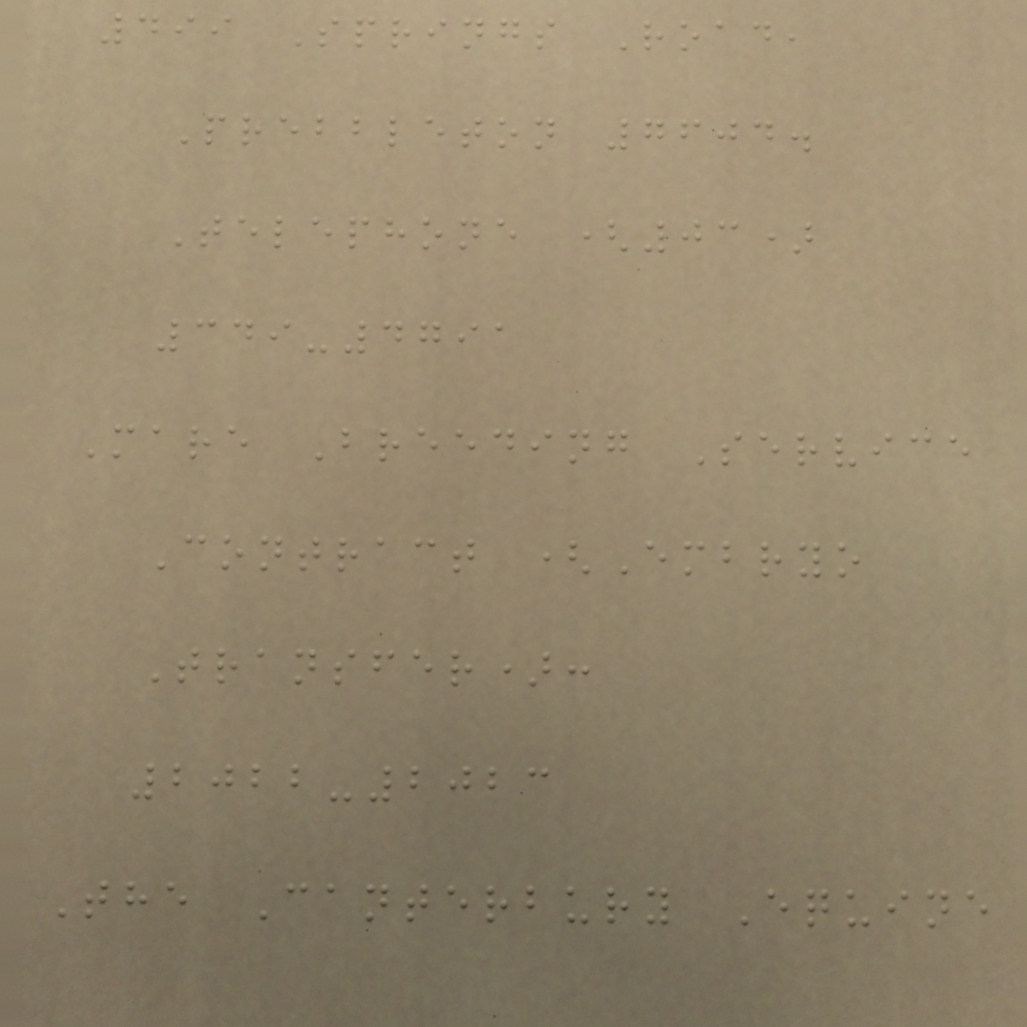499 Springs Road,
Prebbleton 7604.
Telephone (03)
349-4791
Mare Breeding Service
Contract (Embryo
Transfer):
2022-2023
The Canterbury Equine
